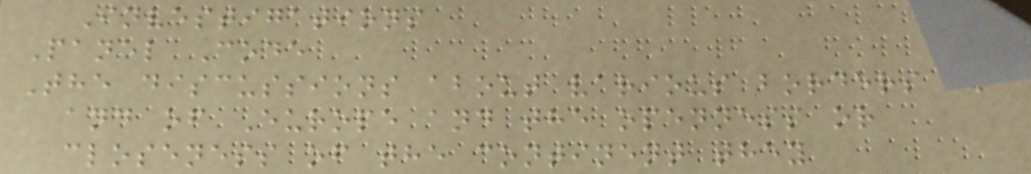Investigations
Panel Code
The discussions about various borders in
and of Europe and the openness or
closeness of the continent they
